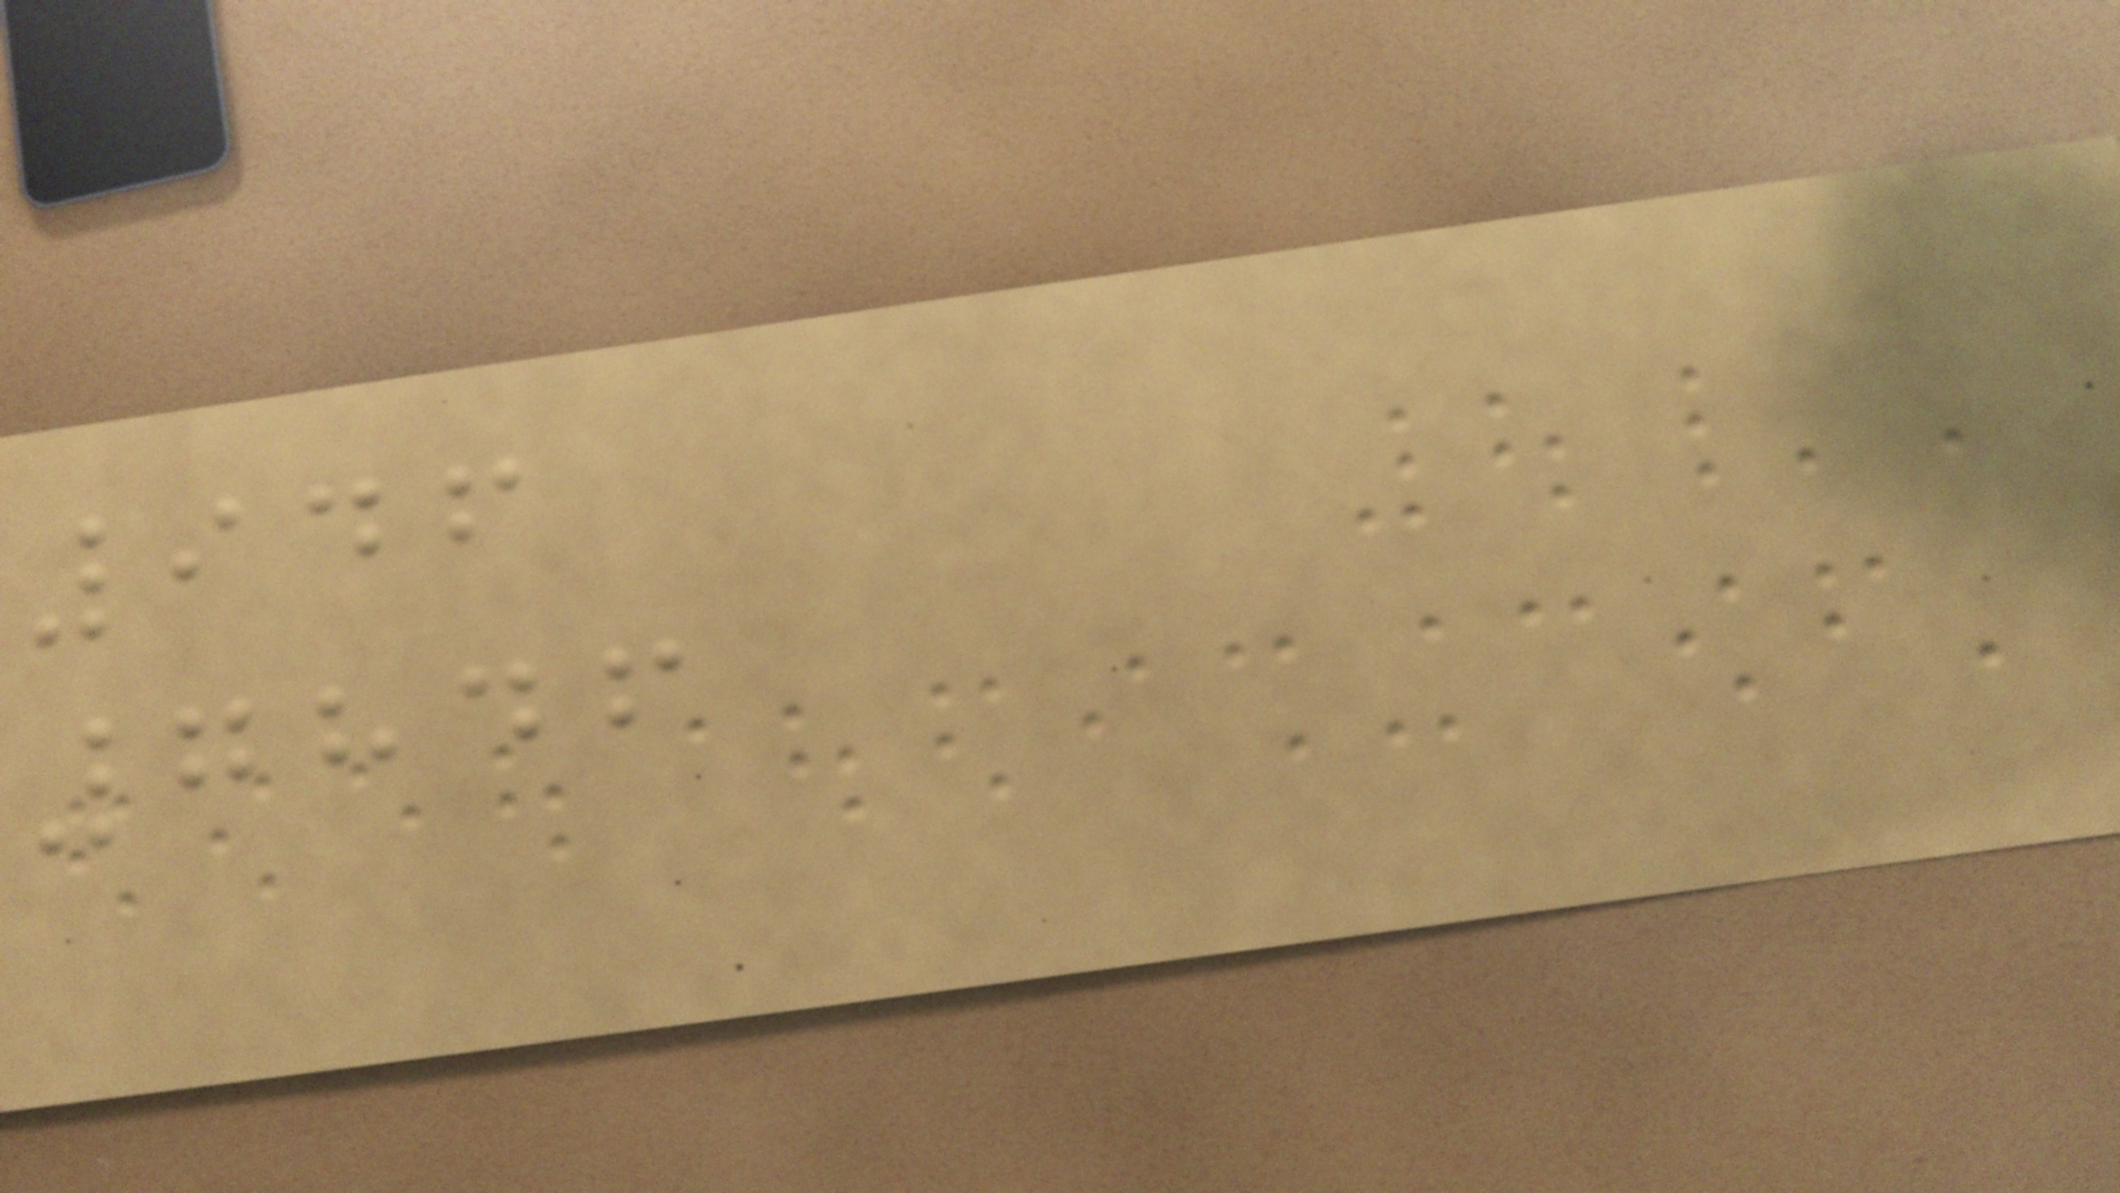946
7846
